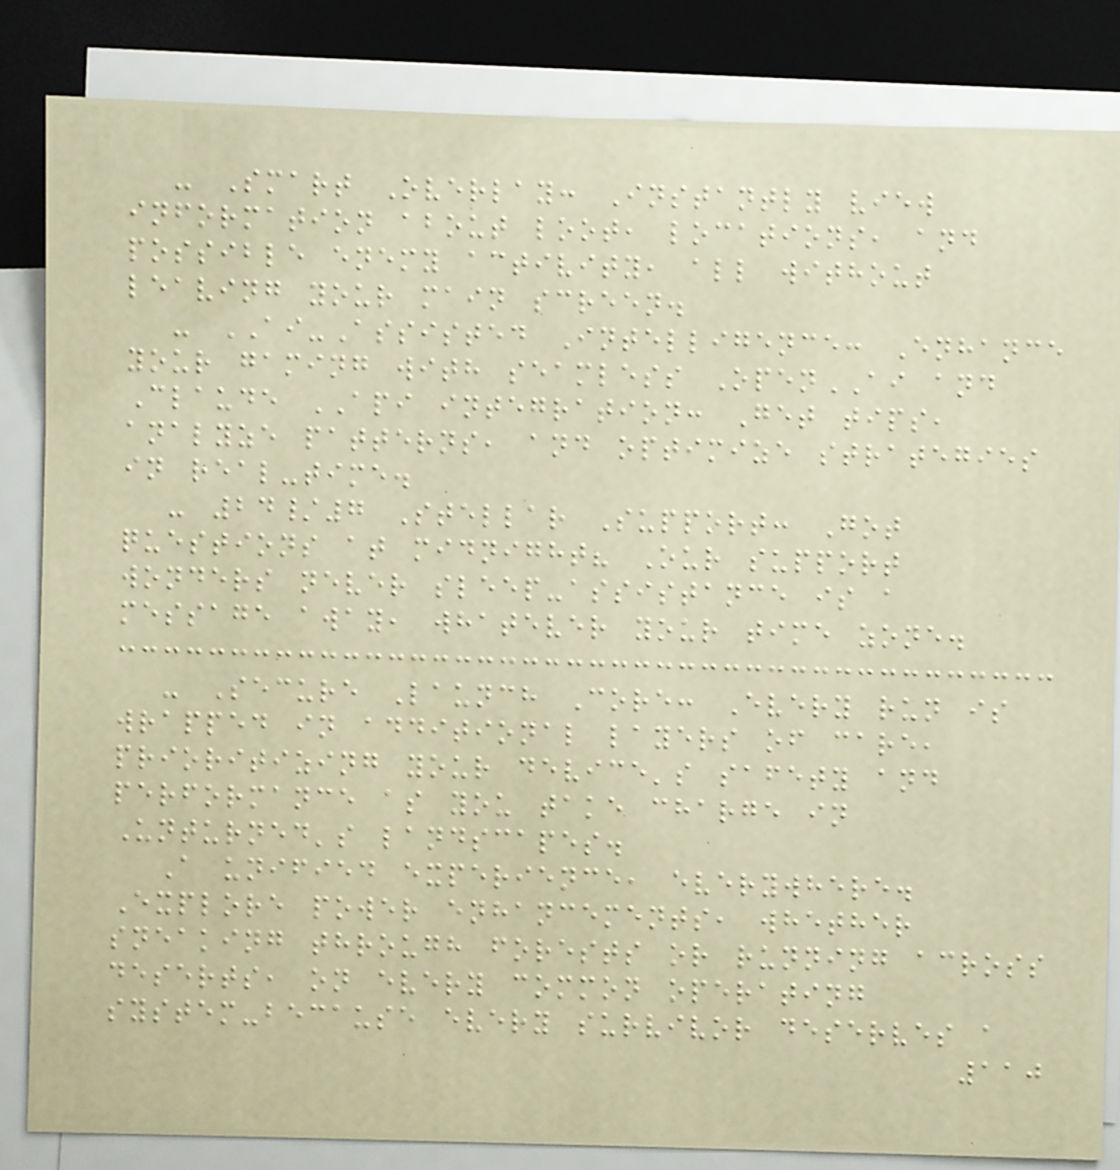- Smart Overlay: Instantly view
information about loot, locations, and
possible enemy activity, all without
leaving your main screen.
- AI-Assisted Intelligence: Enhance
your gaming with seamless OpenAI and
Claude API integration: Get tips,
analyze patterns, and optimize strategies
in real-time.
- 24/7 Stellar Support: Got
questions at midnight? Our support
wonders never sleep-assistance is a
message away, whatever your time zone.
- Secure Launch Core: Every run is
wrapped in additional layers of care,
prioritizing your device's safety and
performance as you take charge in
Unturned's landscapes.
A unified experience, everywhere.
Explore power enhancements, whether
sneaking through forests or running across
deserts, on every common operating
system-because every survivor deserves a
110
